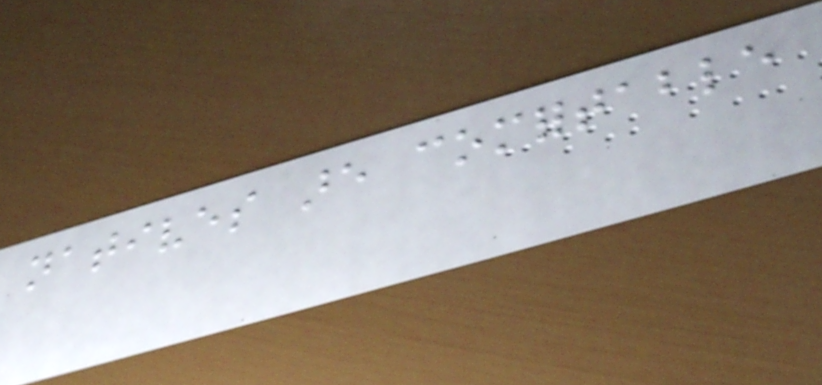natives are comfortable
